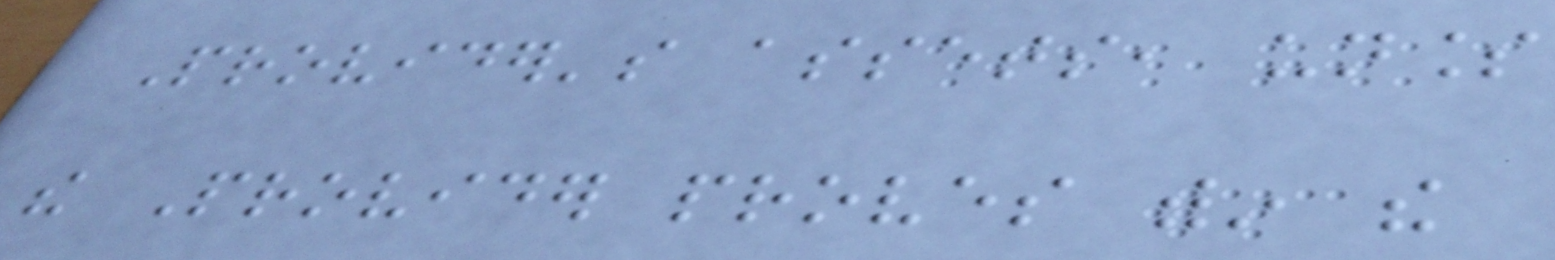Provider's assets, unless
the Provider proves within the
